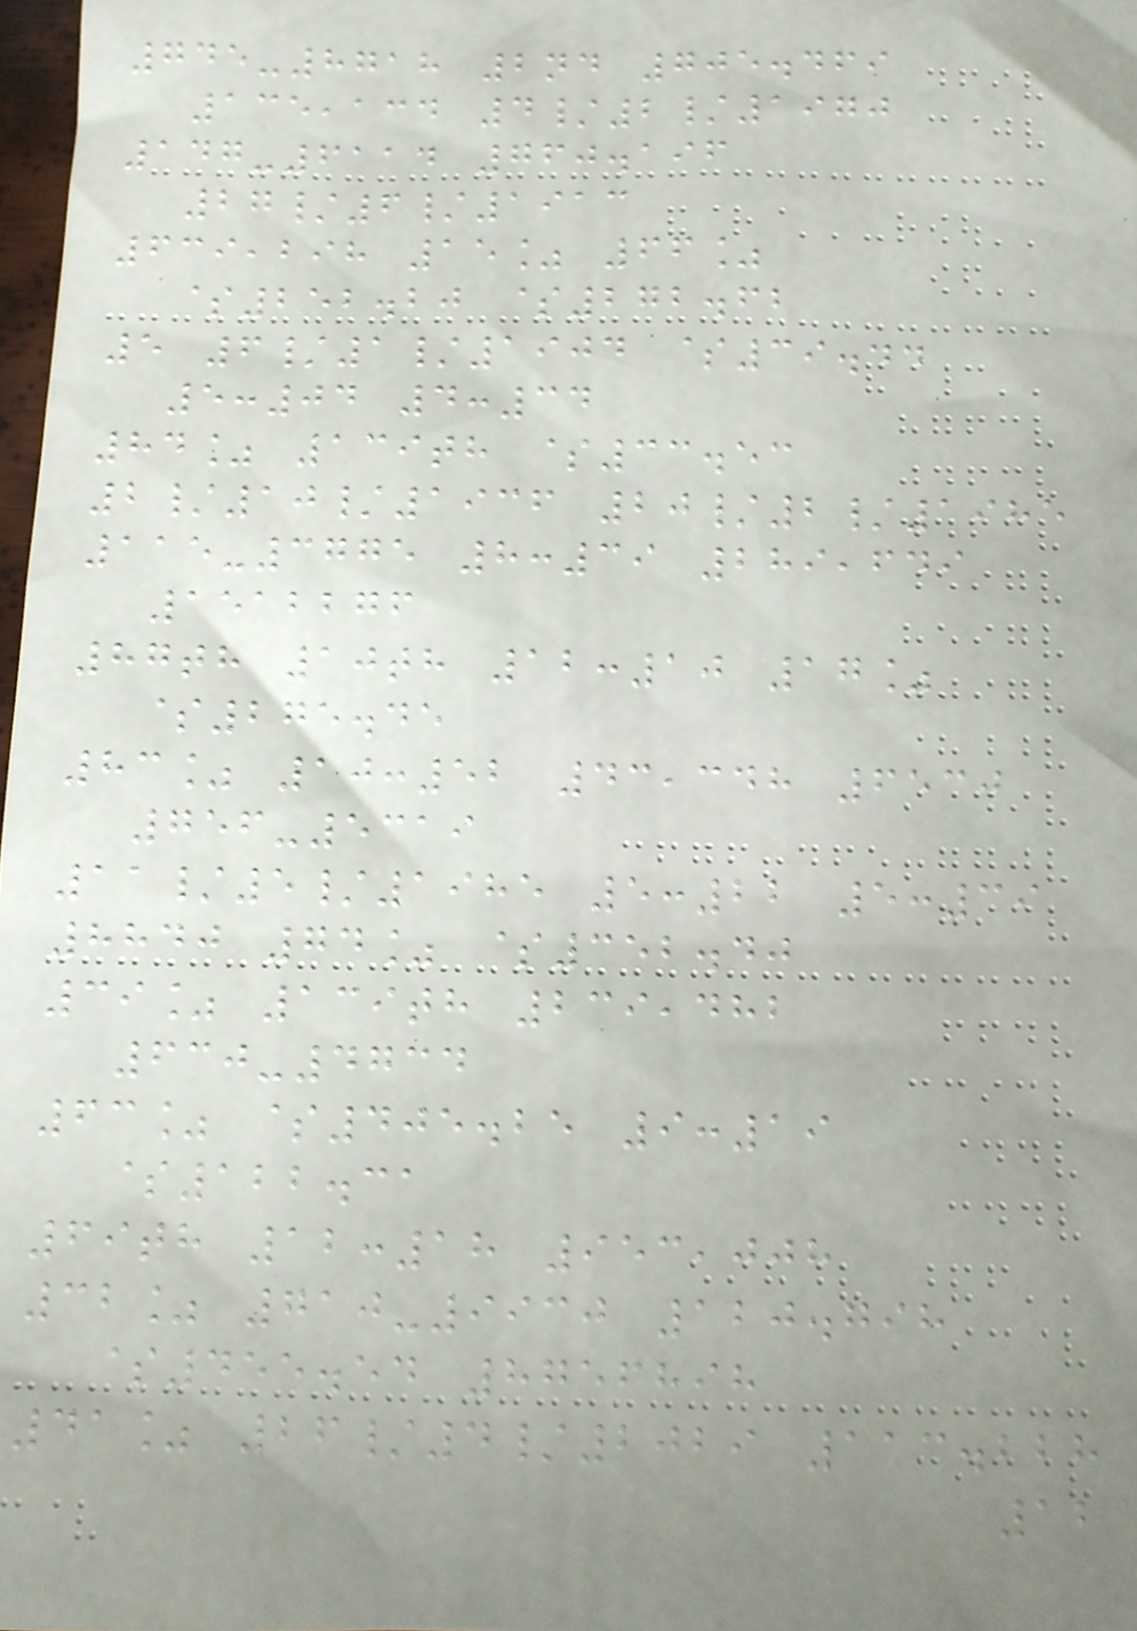745-8718 2nd 705.469
135,134 4/2/1970
147-6114 760.196
27/6/1913
639,298 15% 66%
$252.20 $272.62
5 6/1/1904 $39.44
5:04 4:34
84% 139th $33.53
2/10/1936 20/2/1985
115-3775 8:39 289,649
1512276
87th 10th 12:10 17%
$275.45
83% 10:52 43,348 6530
756-5319
11/5/1985 5:22 5:39
8840 74% $352.40
39% 139th 239,482
630-4734
63% $405.25 9:19
$122.31
69th 12:18 953,008
32% 710-9930 120.798
$455.54 8756898
41% 26/4/2029 113.228
12
